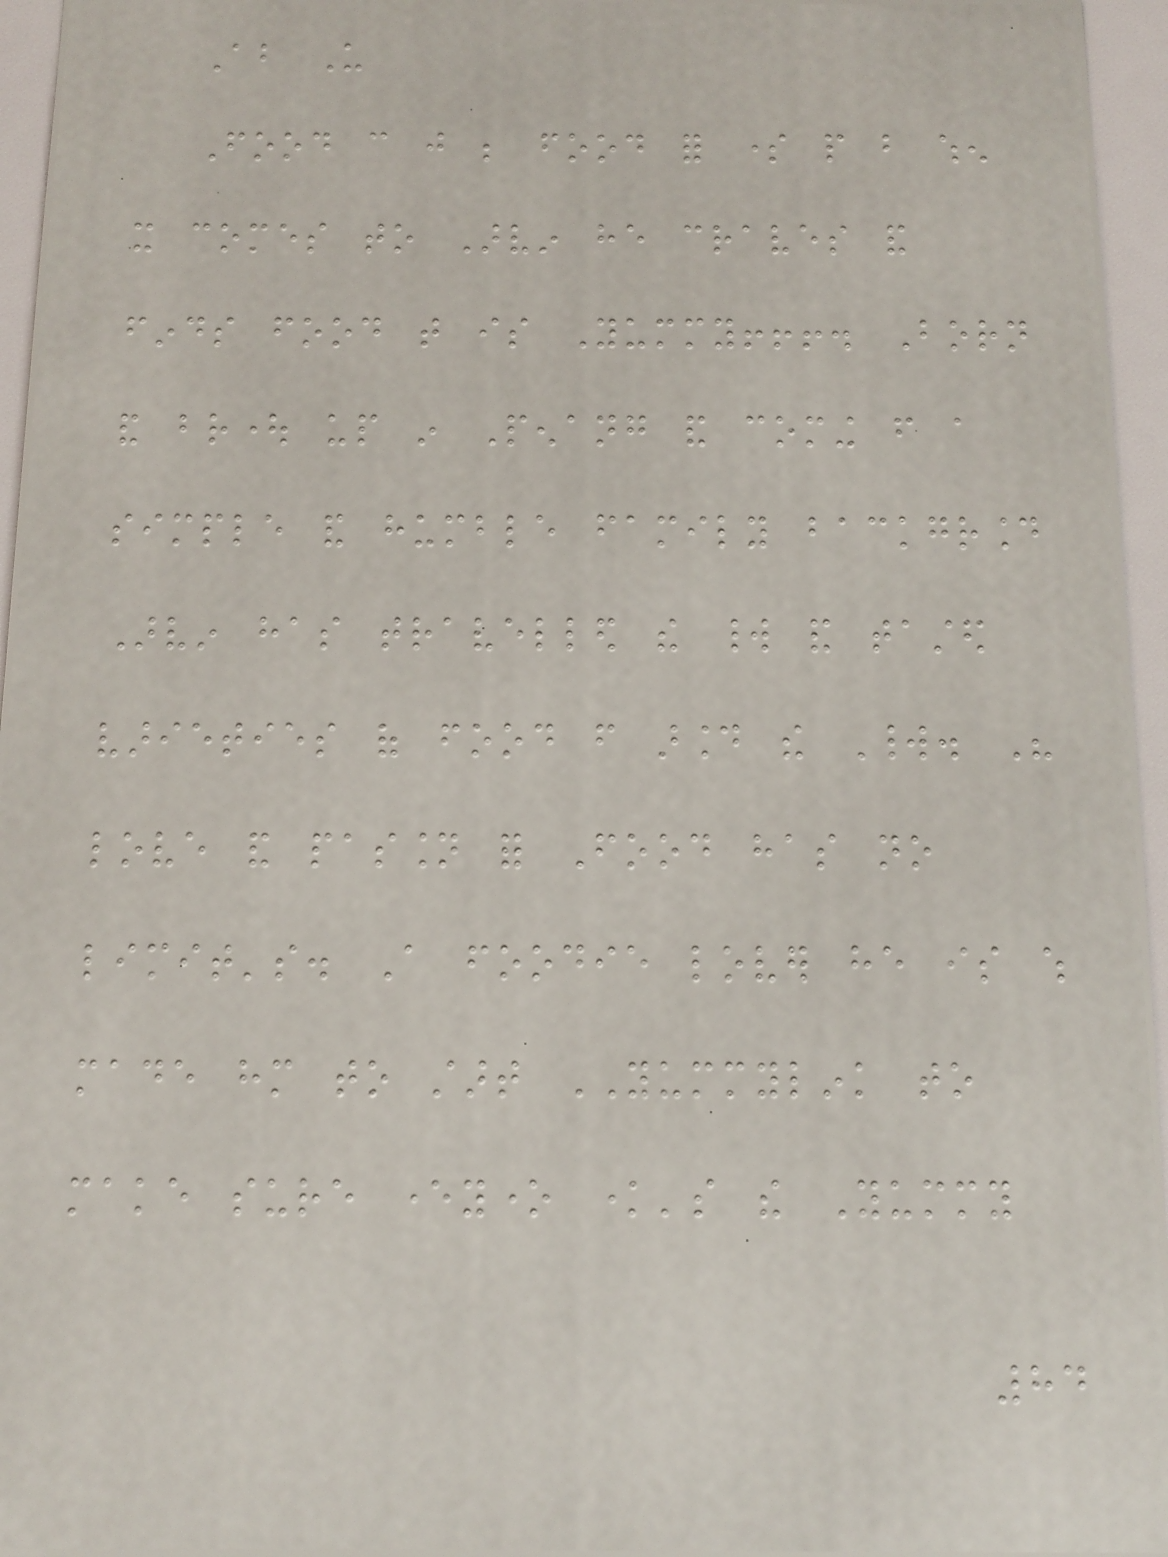About Us
Food can just be food for some people but when
it comes to Arvin he craves and
finds food that is Yummy!!!. Born
and brought up in Penang and coming from a
simple and humble family background
Arvin has travelled the world and tasted
varieties of food from around the World. His
love and passion for Food has no
limit's. A foodie lover he is which
made him to start YUMMYLINK to
make sure everyone know's the Yummy
84
